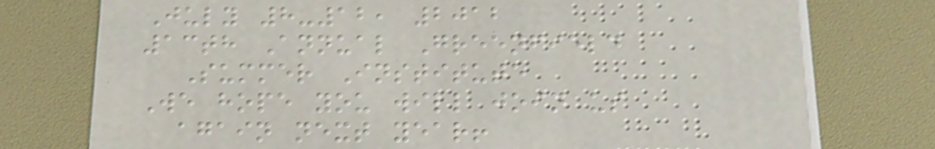July 8-12, 2012
13th Annual Greenfield
Summer Institute
We hope you will join us
again next year!
